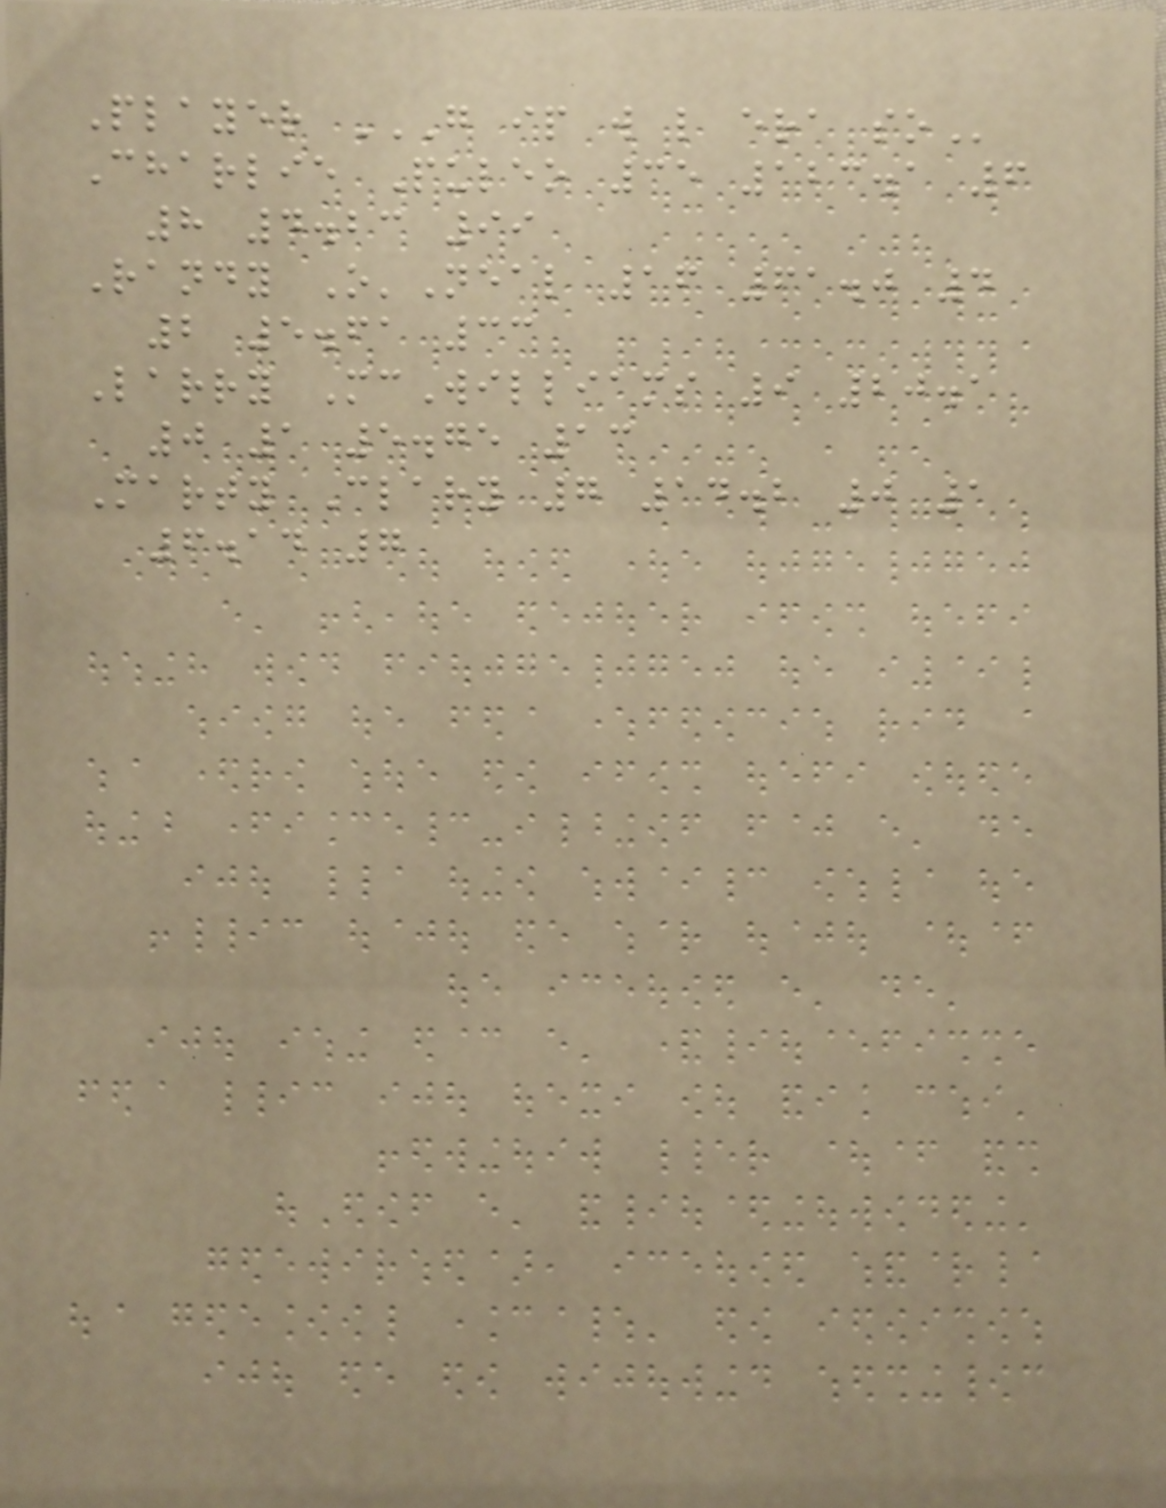Player G IP W L ERA SO
Charlie Puleo 35 123.1 6
8 4.23 99
Randy O'Neal 16 61.0 4
2 5.61 33
Larry McWilliams 9 20.1
0 1 5.75 13
Marty Clary 7 14.2 0 1
6.14 7
